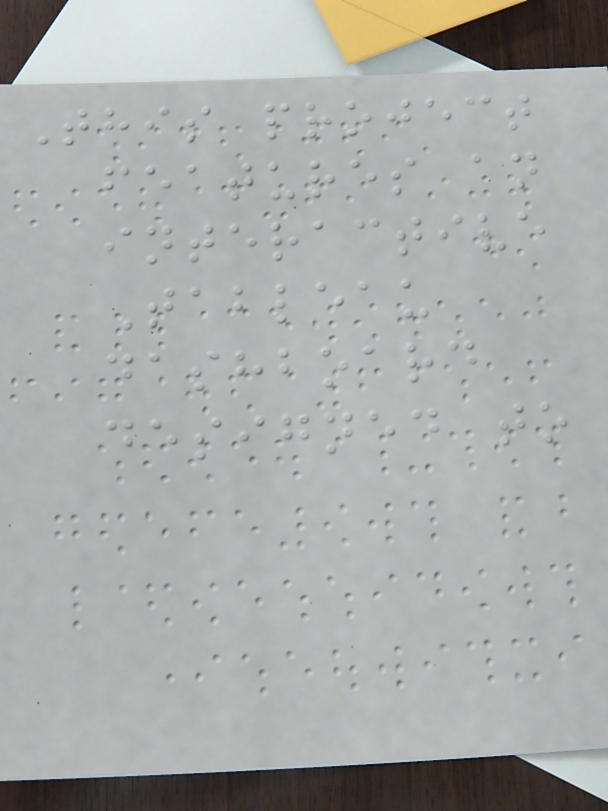This project
features an
interactive
Tableau
dashboard
designed to
